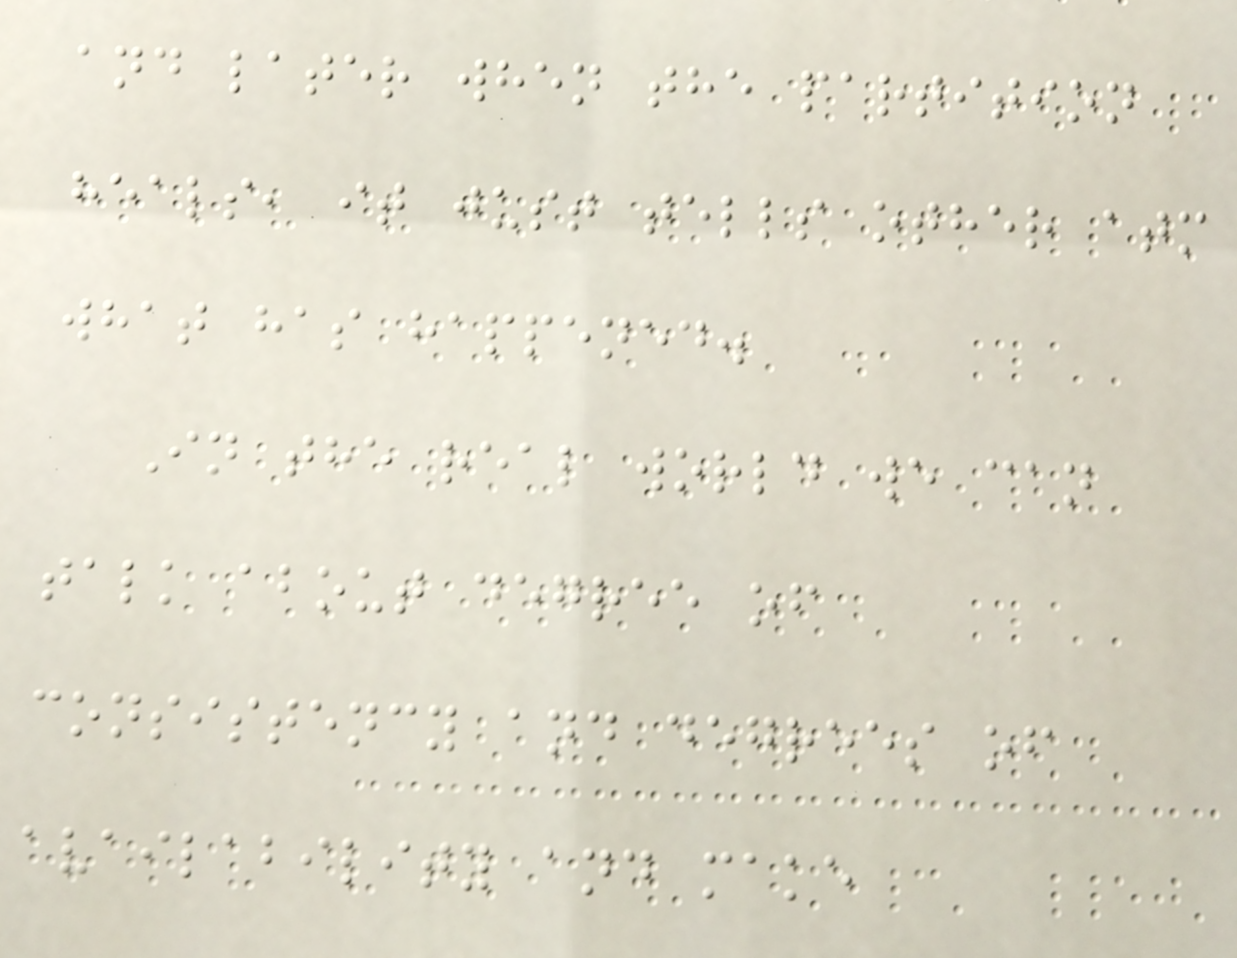and later when the partition
heals, it just tells other atm
what has happened.
In the real world we can
talk about degree of
consistency and degrees of
availability and make
